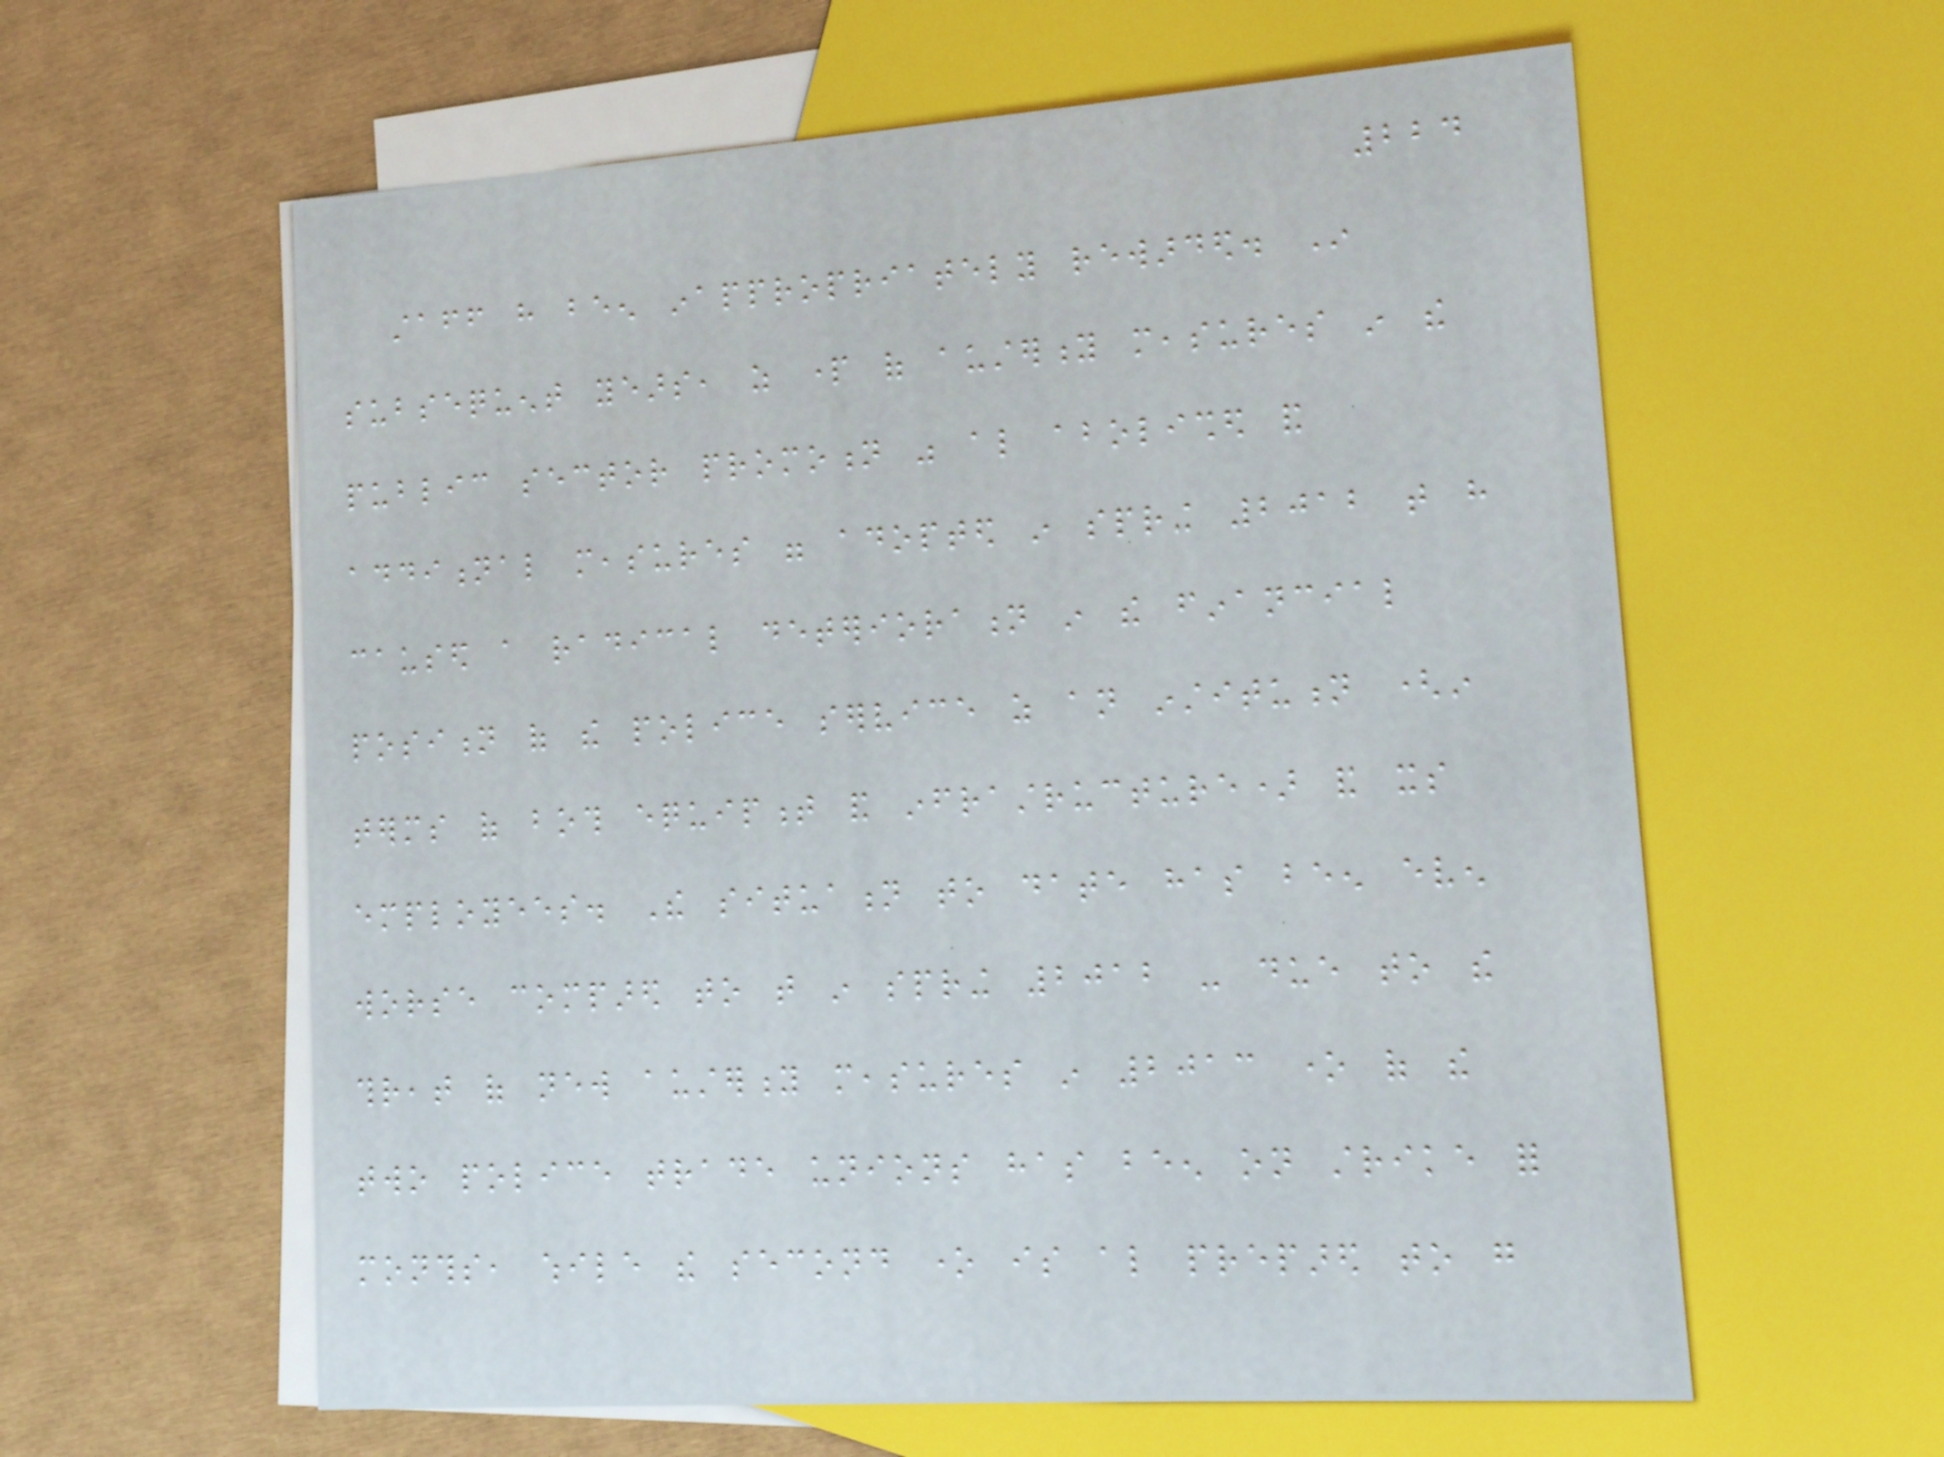224
staff have been inappropriately rewarded. In
subsequent years, as part of austerity measures in the
public sector promotion was also abolished and
additional measures were adopted in spring 2012 that have
caused a radical deterioration in the financial
position of the police service as an institution (in
terms of both equipment and infrastructure) and its
employees. The situation to date has been even
worse compared to that in spring 2012 - due to the
threat of new austerity measures in 2013 one of the
two police trade unions has been on strike for
months, while the second one is also prepared to go
